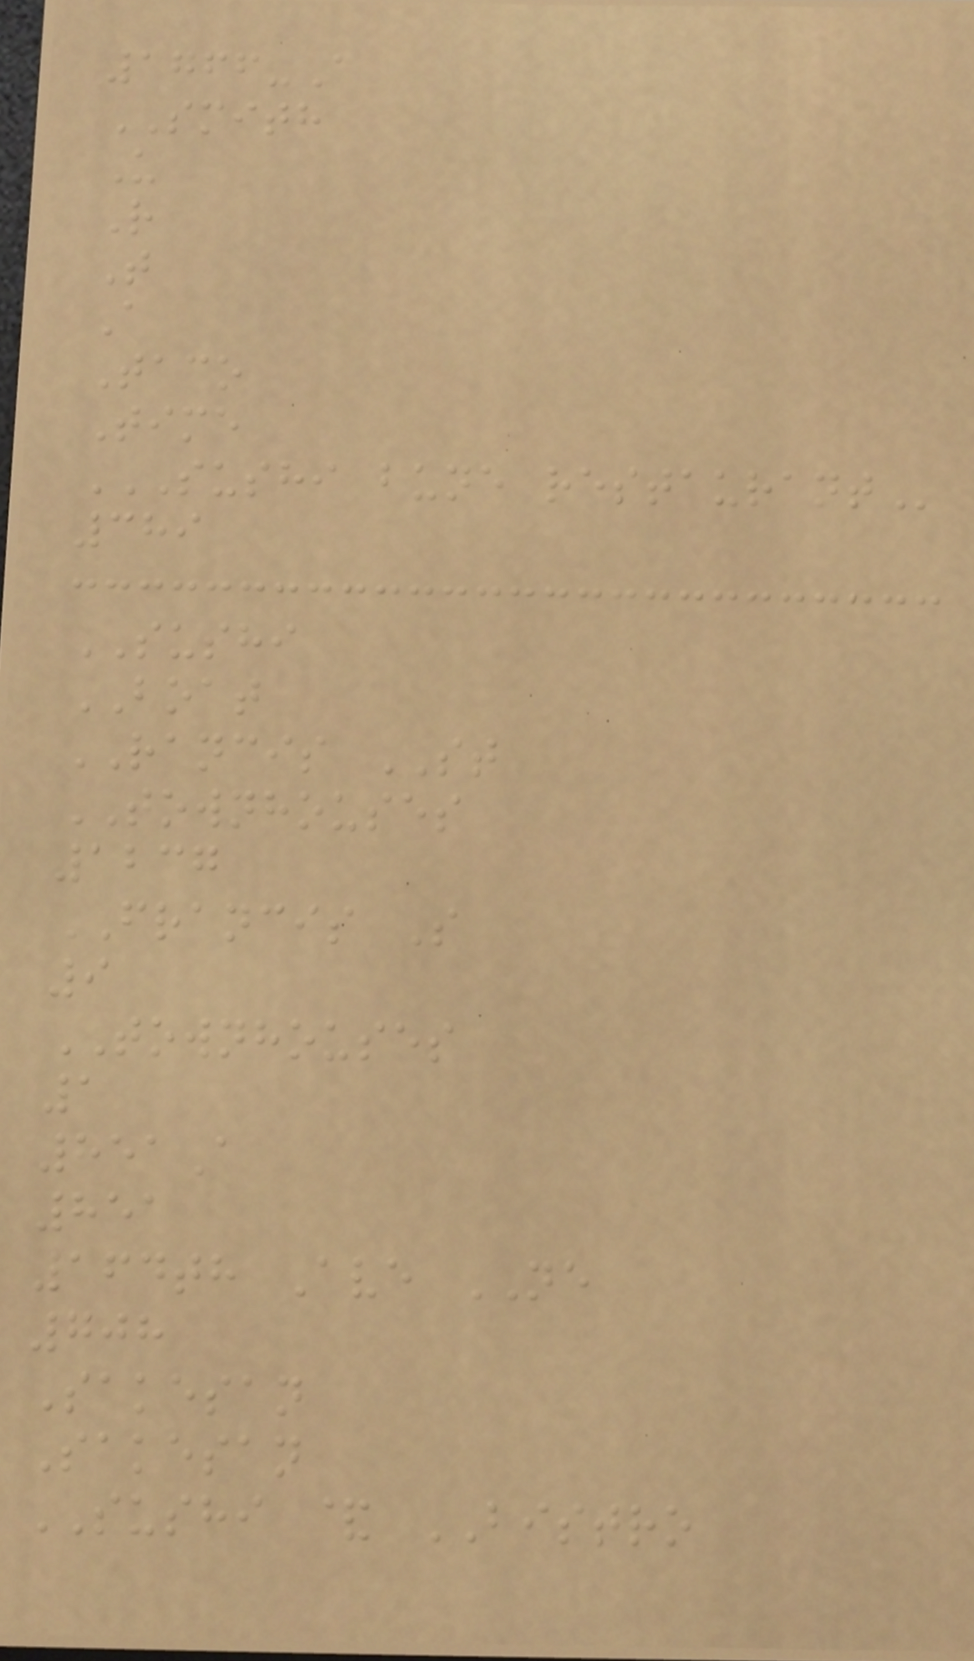1766-A
SMITH
U
R
T
A
Taco
Time
SUSHI BUNE RESTAURANT
389
SUSHI
BOAT
RANCIS ST
TOWNHOUSES
1237
FRANCIS S
9
TOWNHOUSES
1
851A
851
164th Ave NE
708
Sakesan
Sakesan
SUSHI & BISTRO
